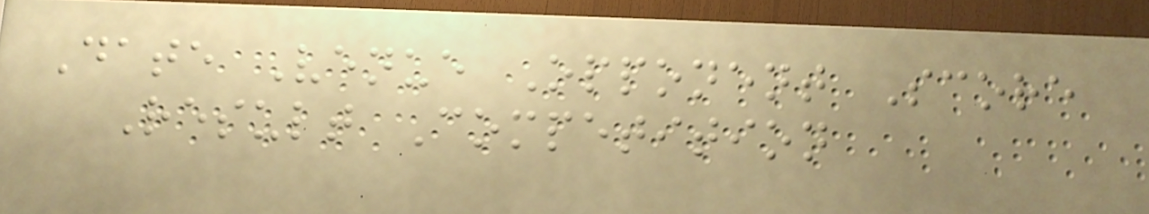Date Venue Opponent Score
Result Competition
